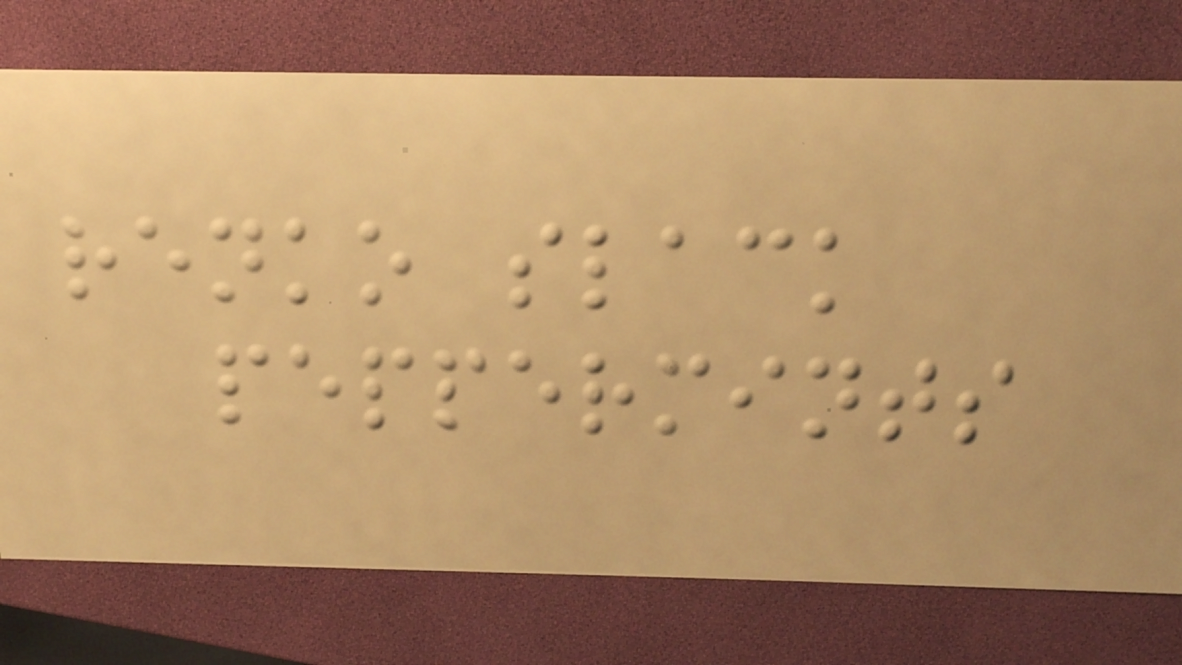renko slack
peppermints
